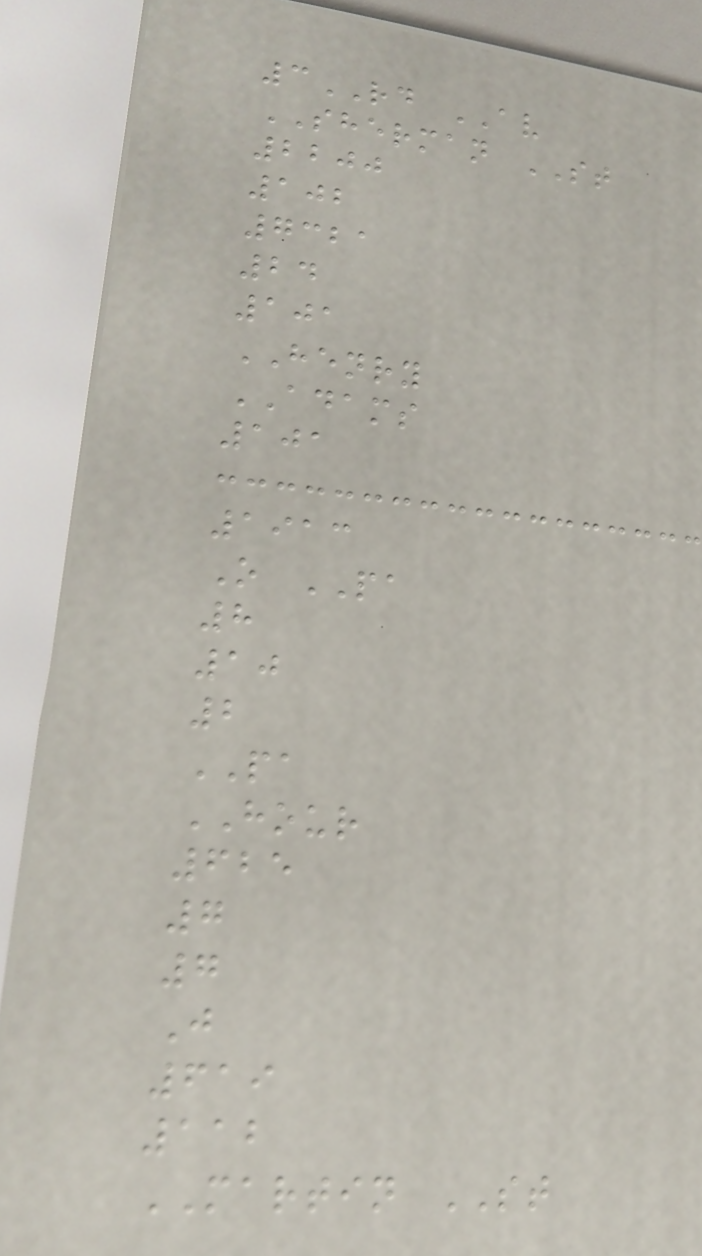3RD AV
SHERMAN ST
2200
102
7321
24
101
HENRY
ADAMS
101
1913
O PA
8
10
2
PA
HOUR
625
7
7
J
619
112
MARTIN ST
